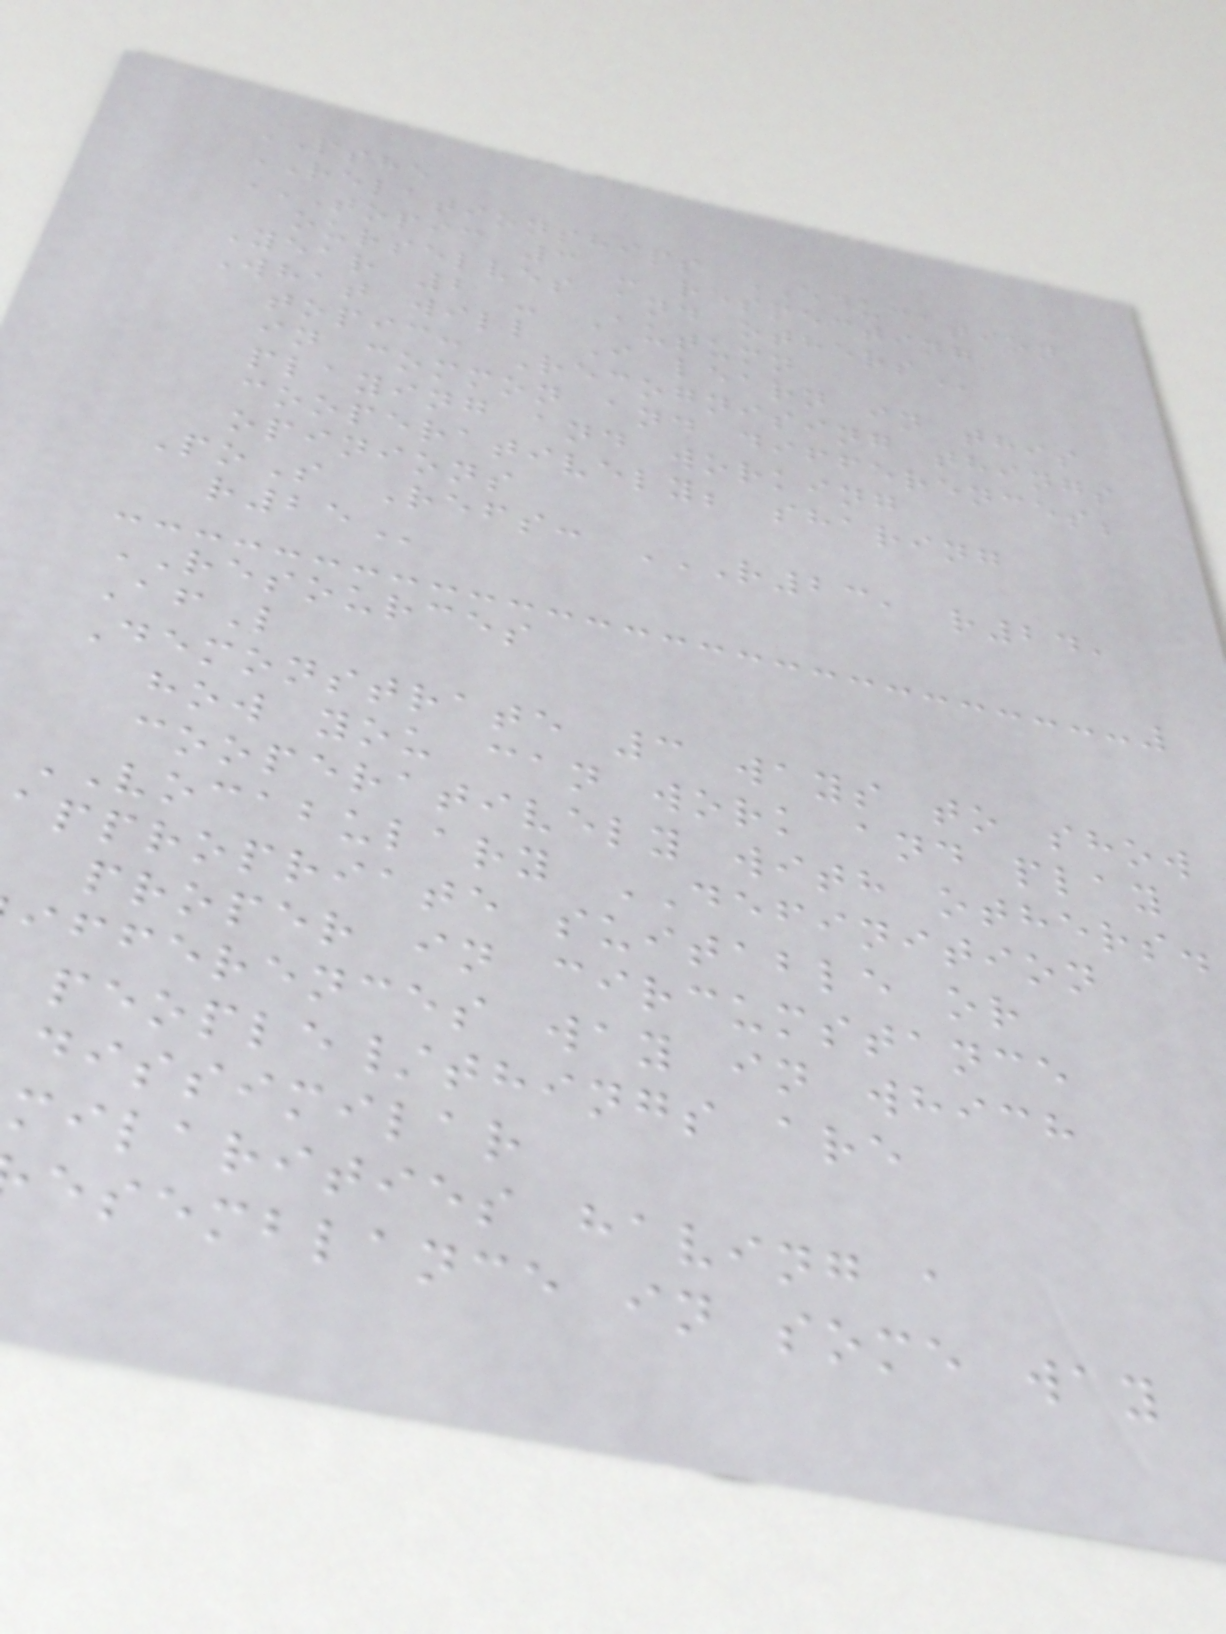PSHE
RELATIONSHIPS EDUCATION
TOPIC 3 - RESPECTING
ourselves and
Year 2 - Autumn
What will I learn in this
topic: Recognising things
in common and differences;
playing and working
cooperatively; sharing
opinions
PoS Refs: R23, R24,
RESOURCES
AfL
Demonstrate 3 ways to show
how you can work and play
cooperatively with others.
VOCABULARY DEFINITION
appropriate suitable or
proper in circumstance
ifferences way in which
people/things are
dissimilar
milarities having a
esemblance in some way
